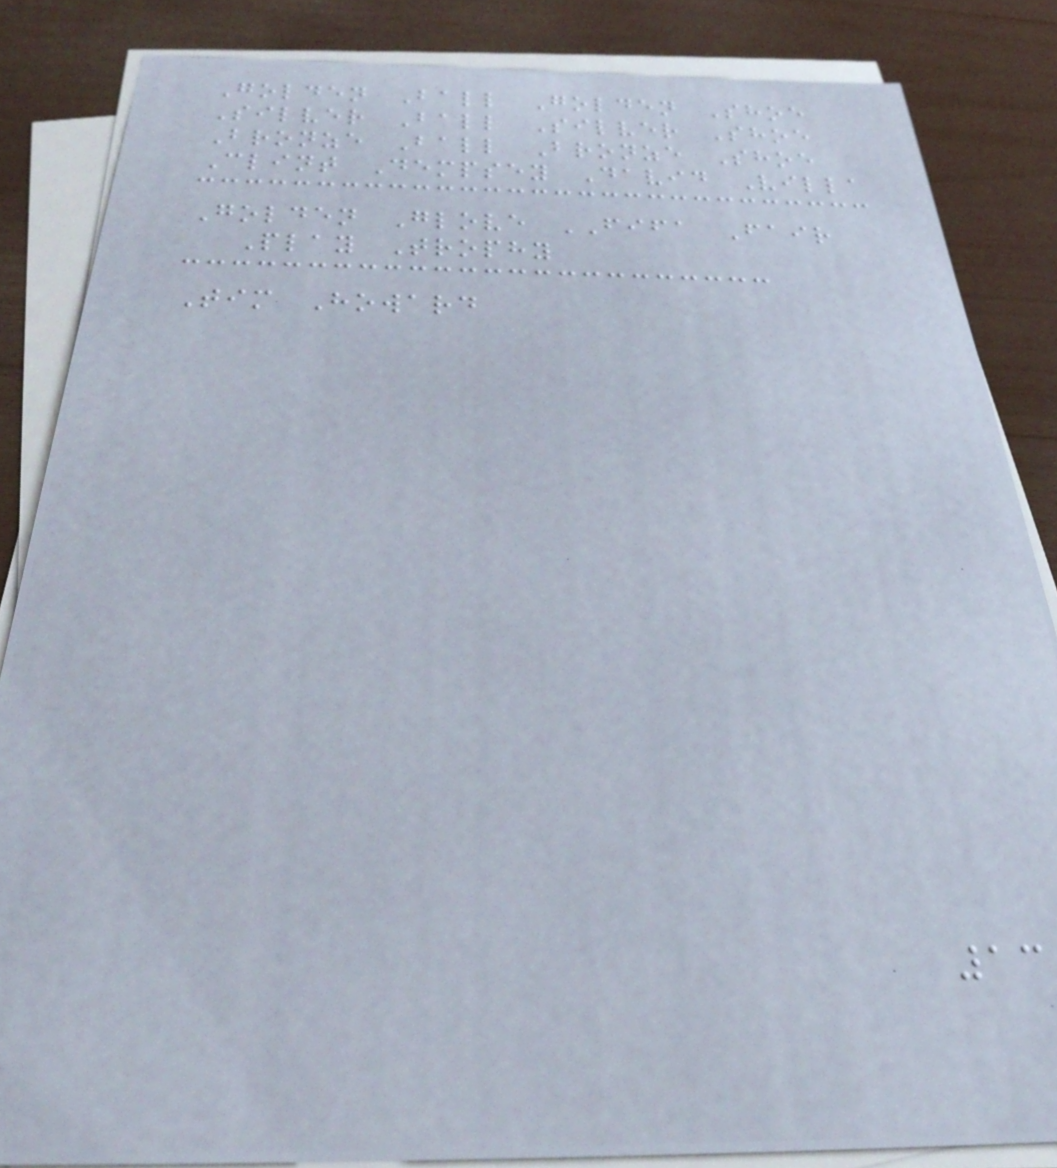Golden Ball Golden Shoe
Silver Ball Silver Shoe
Bronze Ball Bronze Shoe
Clint Dempsey David Villa
Golden Glove FIFA Fair
Play Trophy
Tim Howard
13
